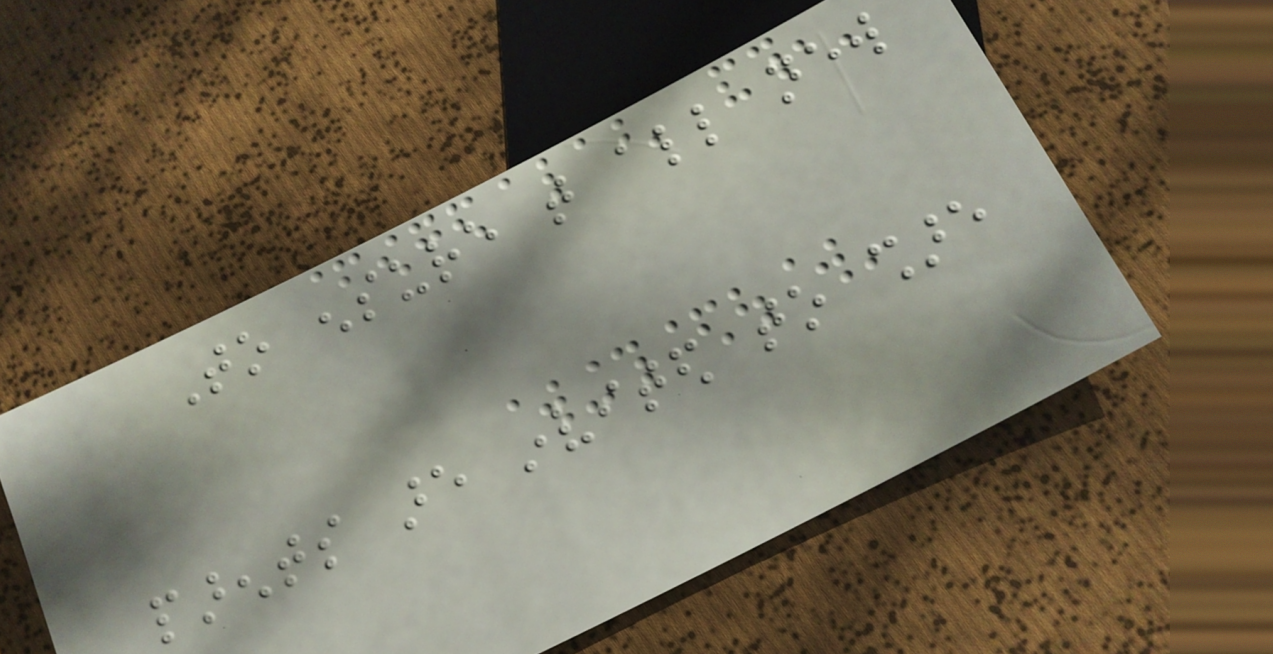To ensure that all new
parents are invited to share
